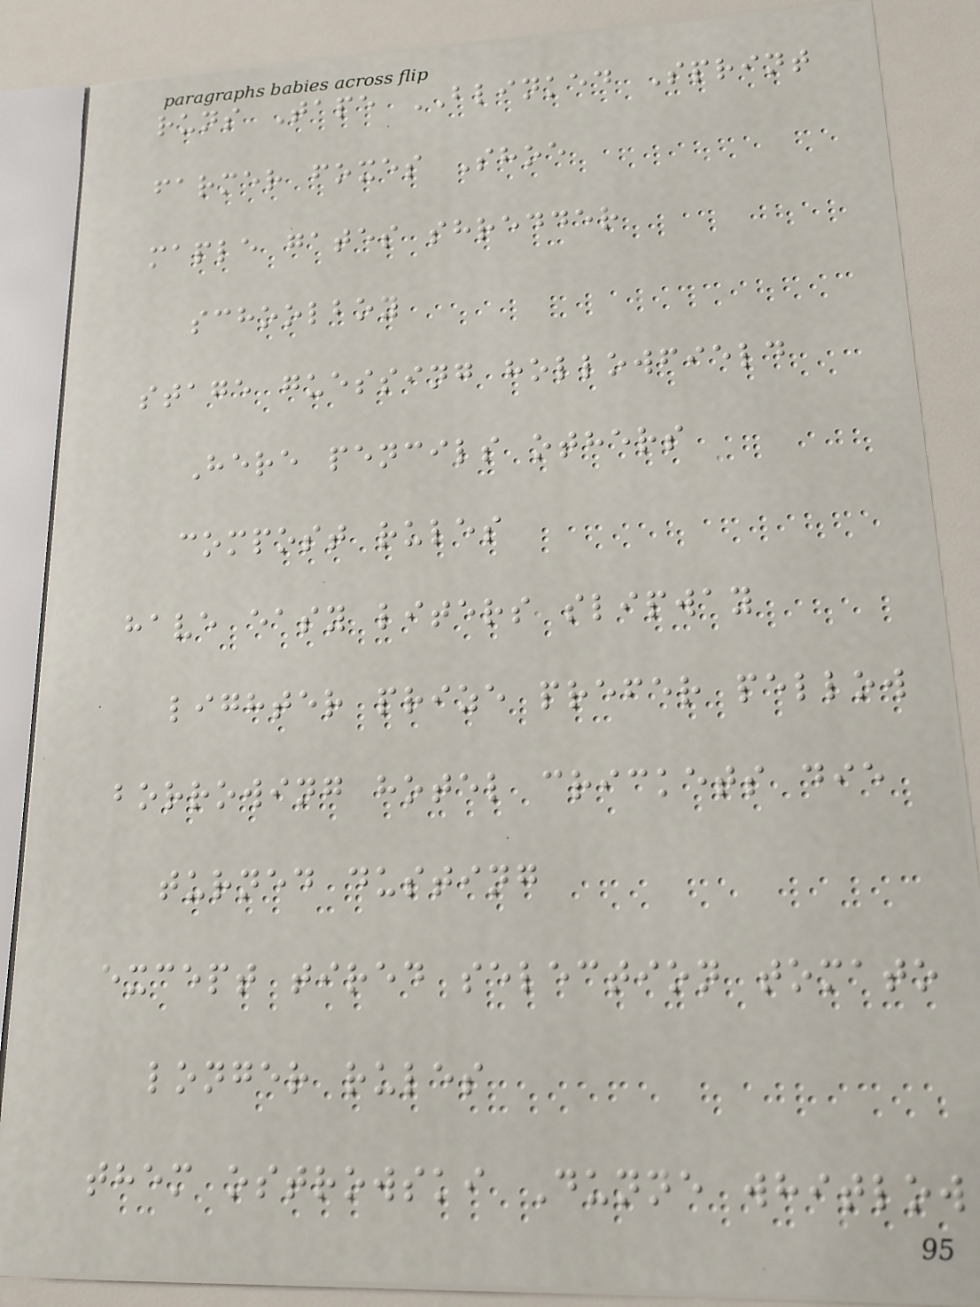runs Tape BLINKED Sprint
farmer foxes Shoe
maple gates shredder
schoolboy
stage guessing hollowfield
Here pencils others
compost rules
have easy liters slipway
lighter prize prefer pellow
borrowing hotel crickets die
turned dusting
except tired selection tomato
longer rules
them ostrowski Dunne whitlow
